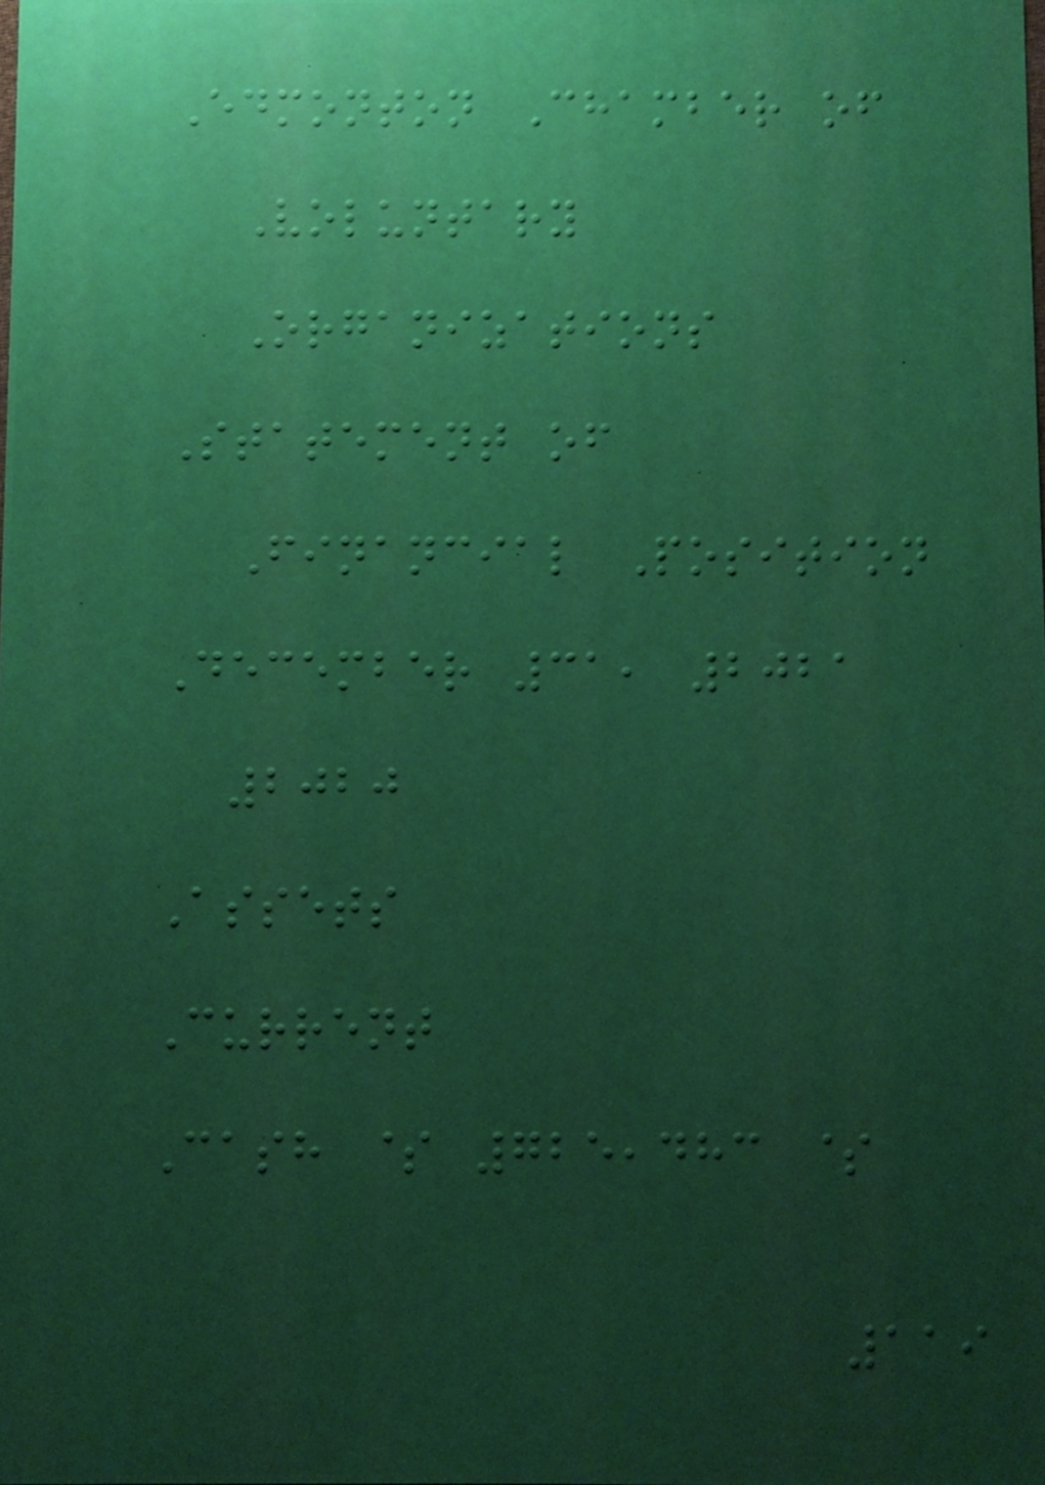Edmonton Chamber of
Voluntary
Organizations
Statement of
Financial Position
December 31, 2021
2020
Assets
Current
Cash $ 725,483 $
119
